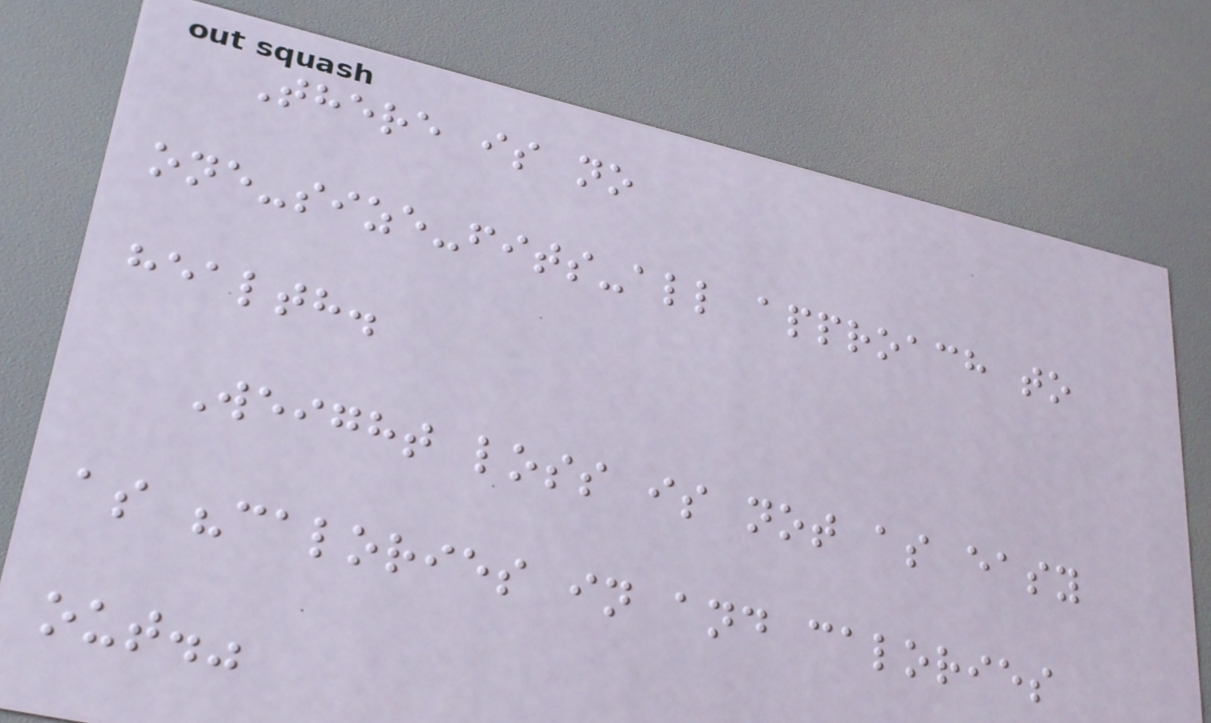There is no
one-size-fits-all approach to
health.
Weight loss is not as easy
as "calories in and calories
out."
